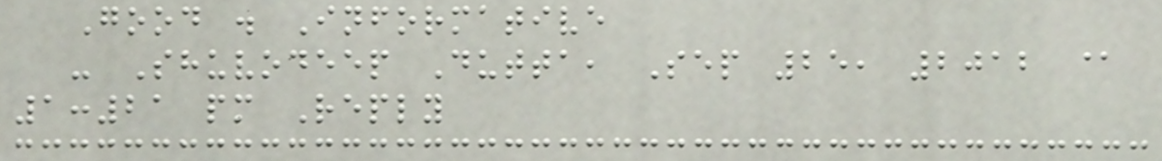Good . Informative
- Shuvodeep Dutta, Sep 25, 2012 @
1:21 pm Reply
